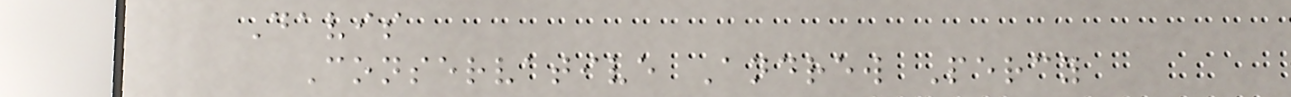Davis
Conservative Andrew Percy
